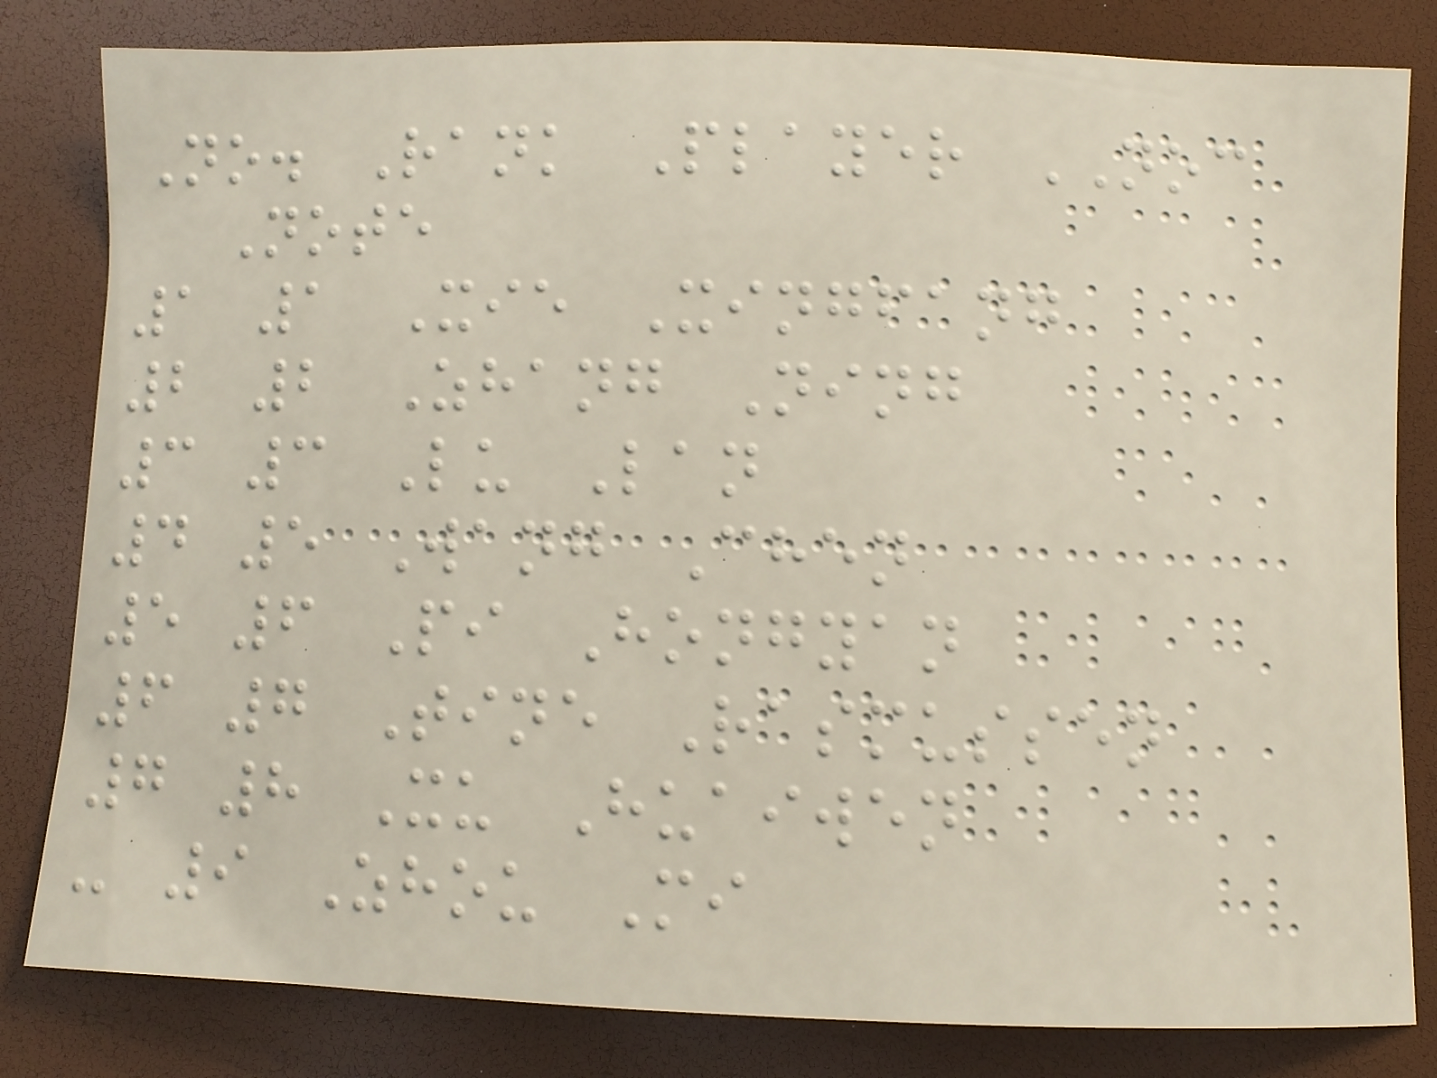No. Rank Player NOC
Note
1 1 Xie Xingfang
2 2 Zhang Ning
3 3 Lu Lan
4 5 Wang Chen
5 6 Pi Hongyan
6 7 Tine Rasmussen
7 8 Xu Huaiwen
- 9 Zhou Mi
